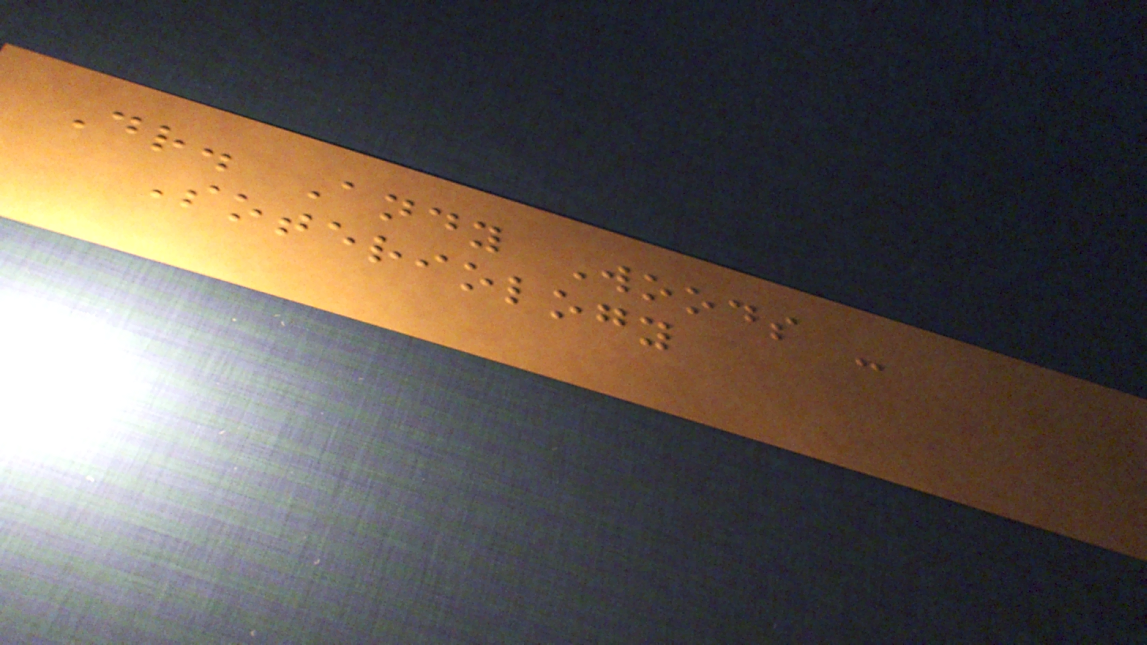Dr. Andy Woods -
Soteriology
